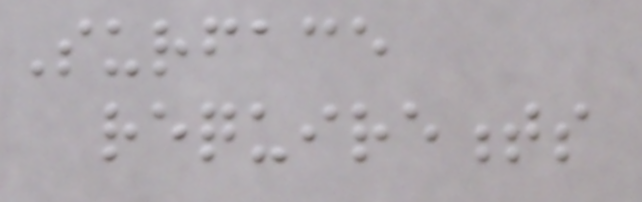Surface
requirements
